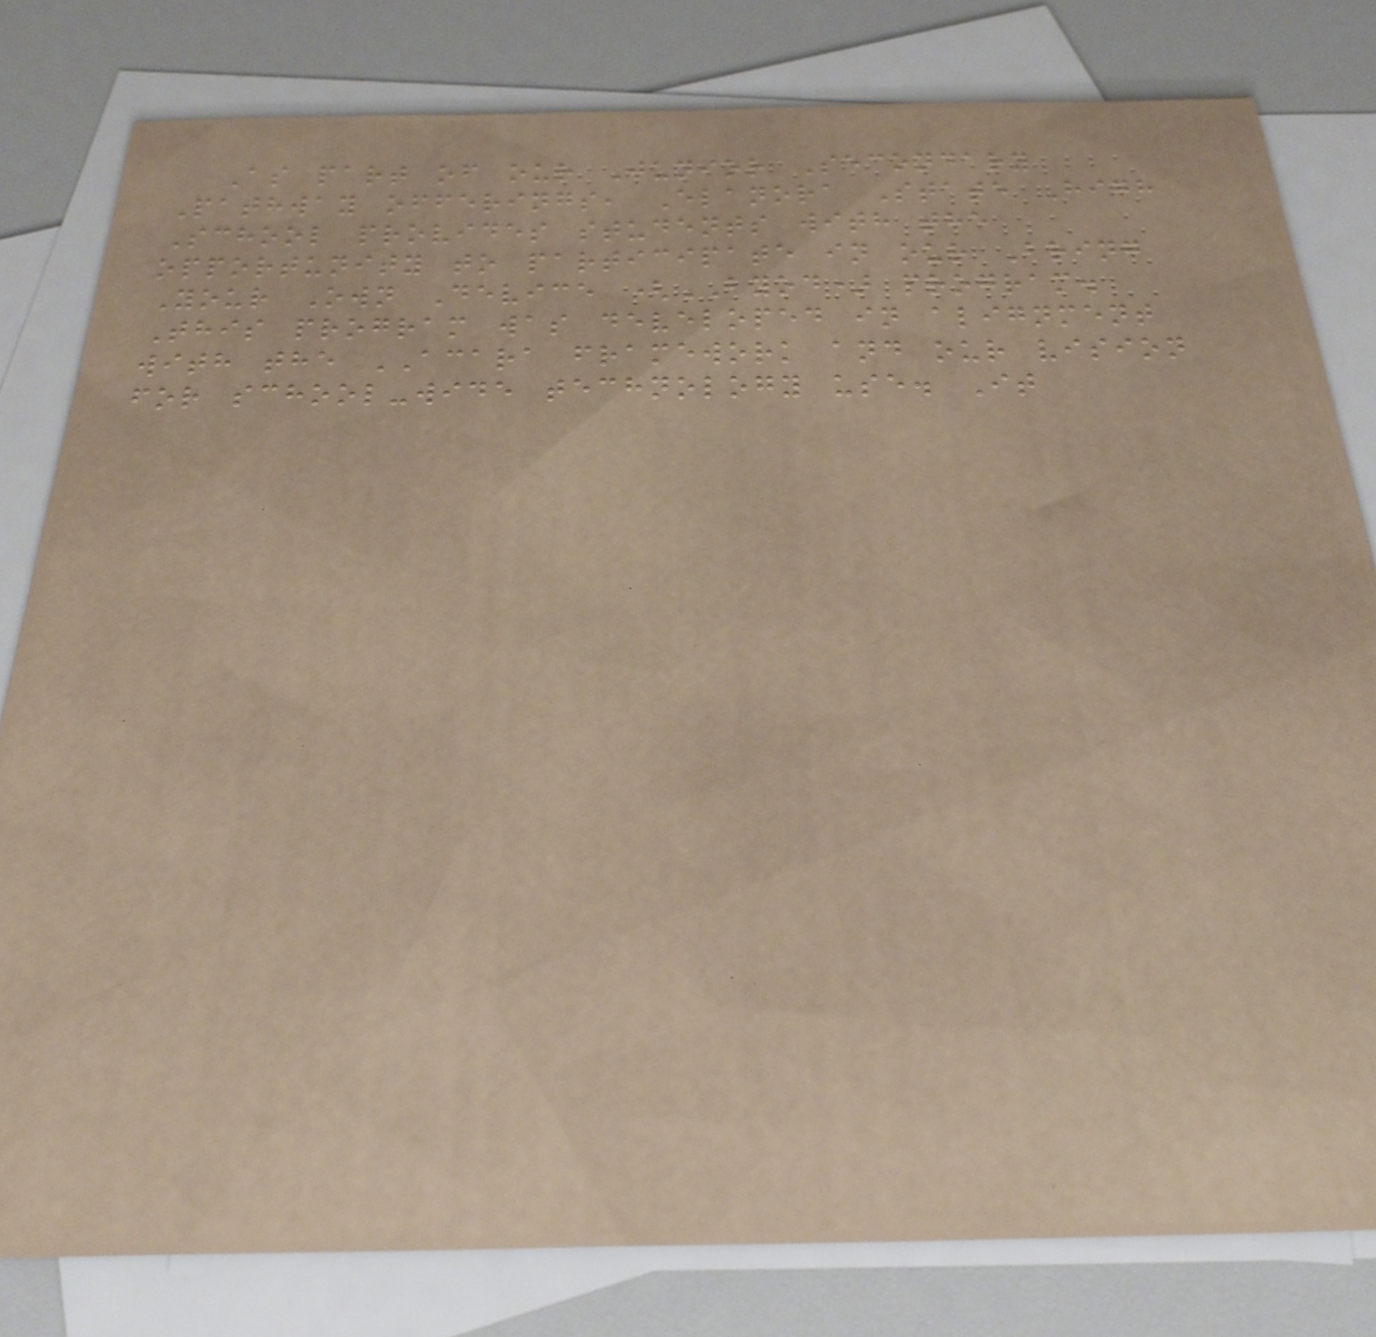As part of our Junior Secondary
Pathway offerings, Elanora State High
School provides students with the
opportunity to participate in our Bring
Your Own Device (BYOD) program.
This program was developed in alignment
with the ACARA framework and our vision
for school-wide technology use. It
